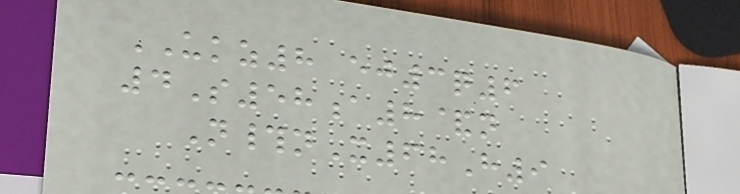UKZ8 ej3q6
4S58a8&n
N#nX68H9
